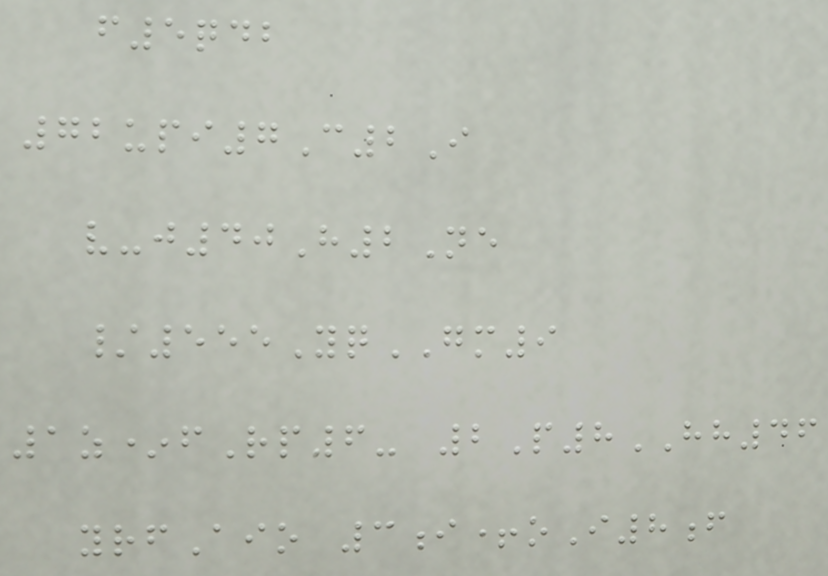f5qdb
72upi7C2I
v-j40H2Ne
/555YqGM9
1z*fRp6- 2P8HH46
yrfAio 3i+oI8f
